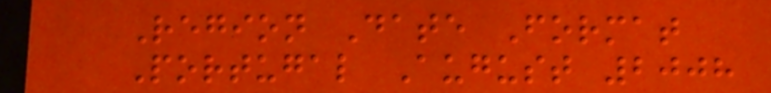Region Date Format
Portugal August 2008
